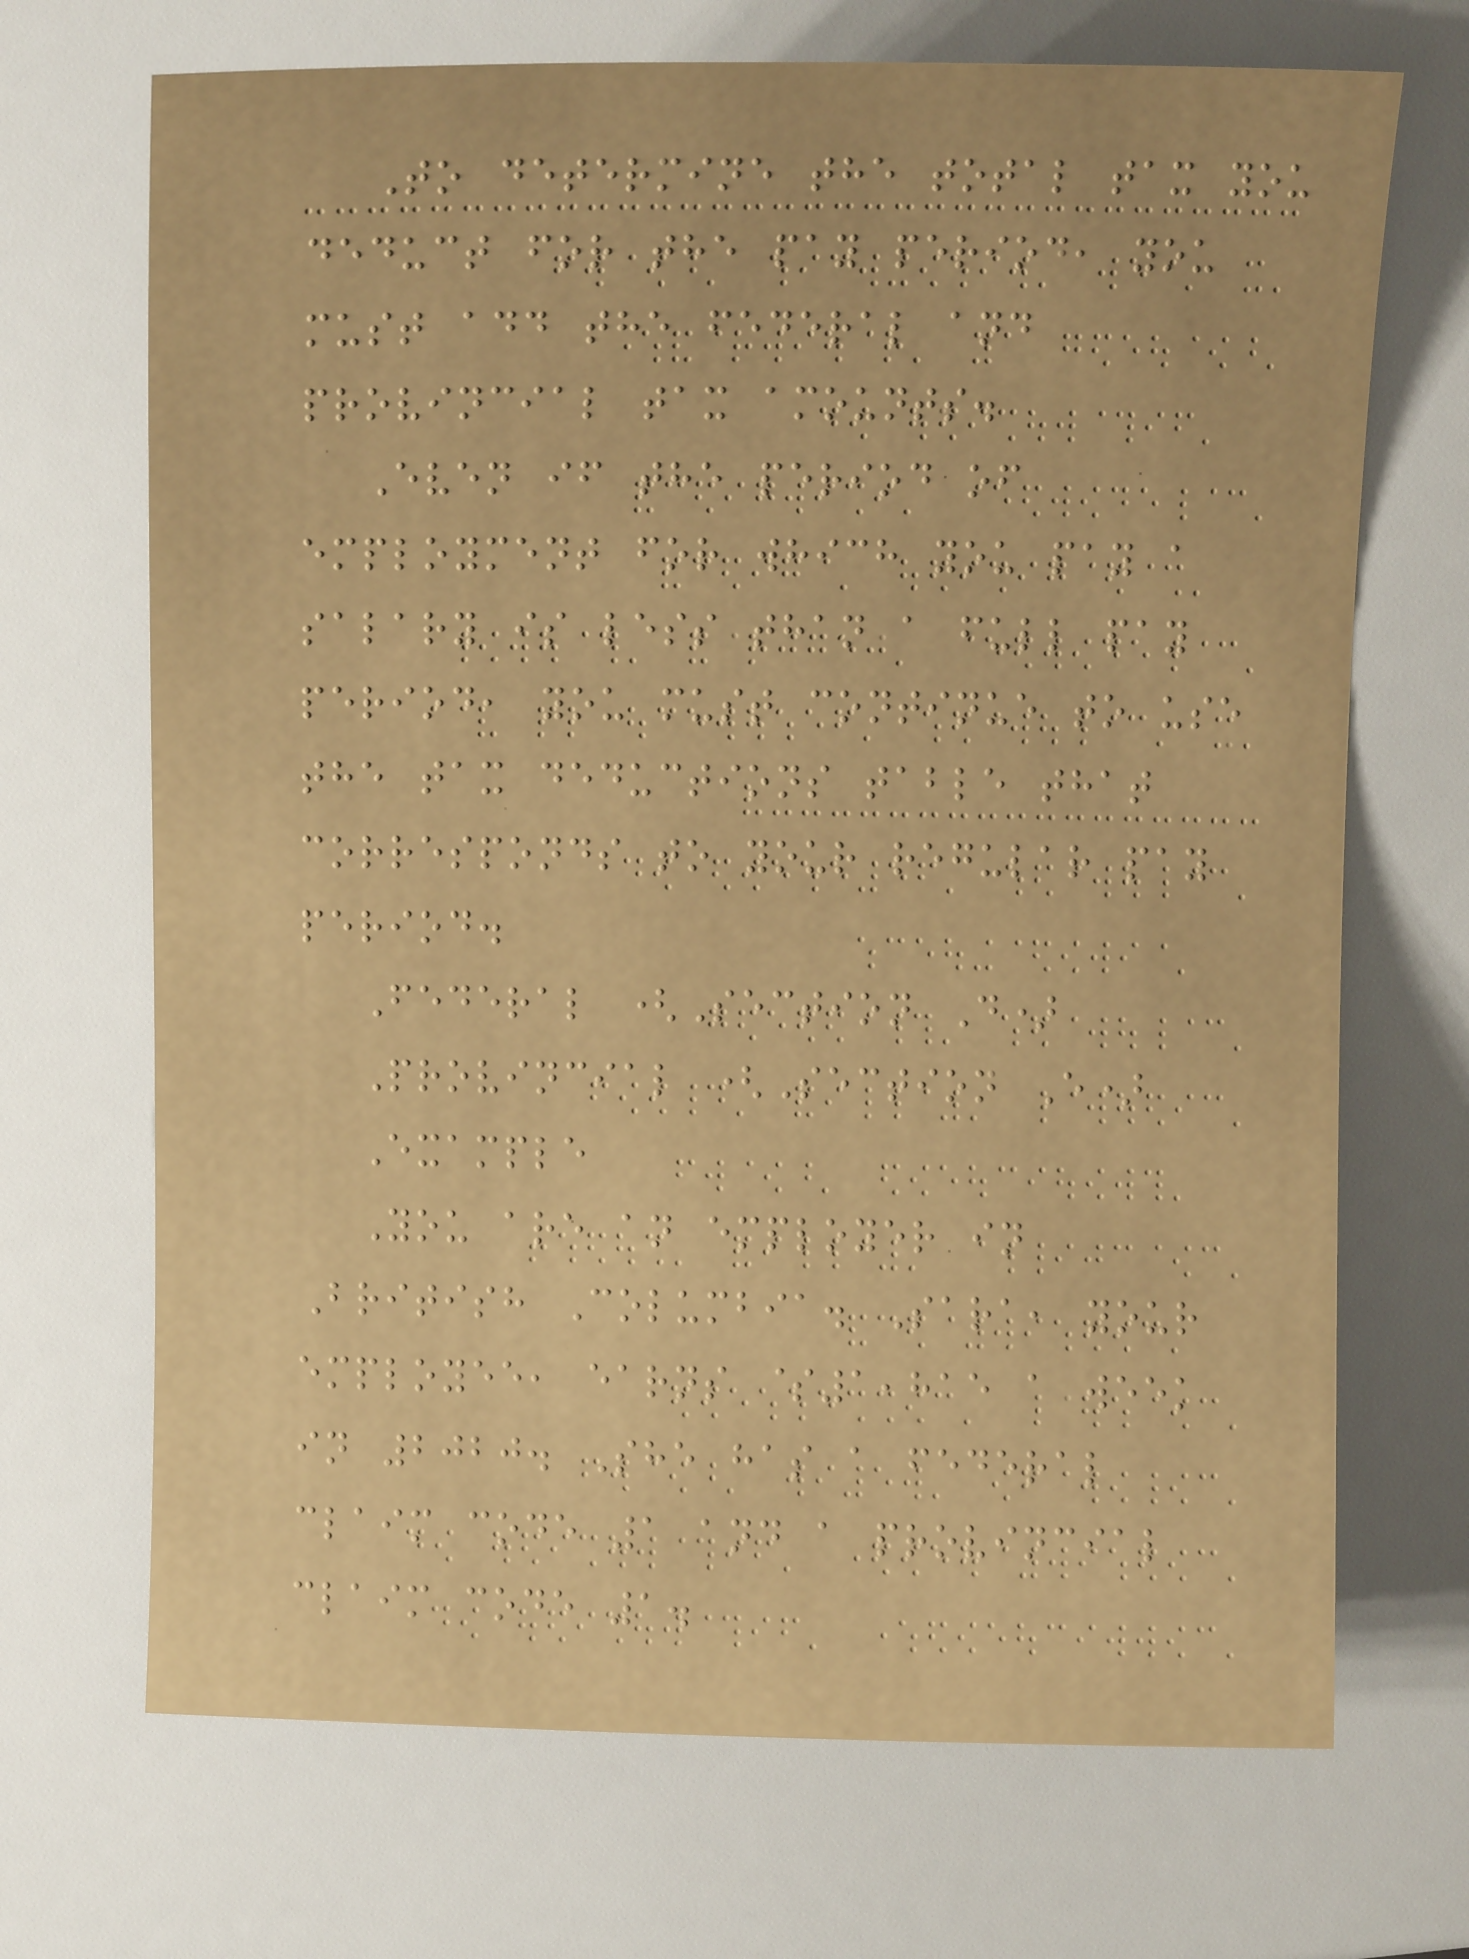To determine the total tax you
deduct for the pay period, you
must add the federal and
provincial tax amounts.
Even if the period of
employment for which you pay a
salary is less than a full pay
period, you must continue to use
the tax deductions table that
corresponds to your regular pay
period.
Federal (Section D)
Provincial (Section E)
Example
You are an employer in
British Columbia. Sara, your
employee, earns $1,815 a week
in 2020. She has a federal
claim code 1 and a provincial
claim code 1.
